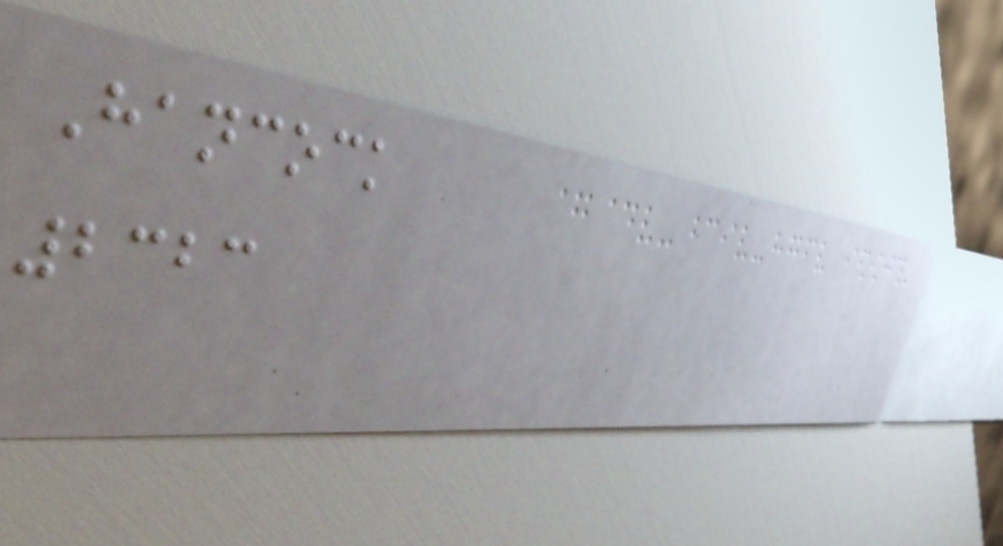Hancock
2323
